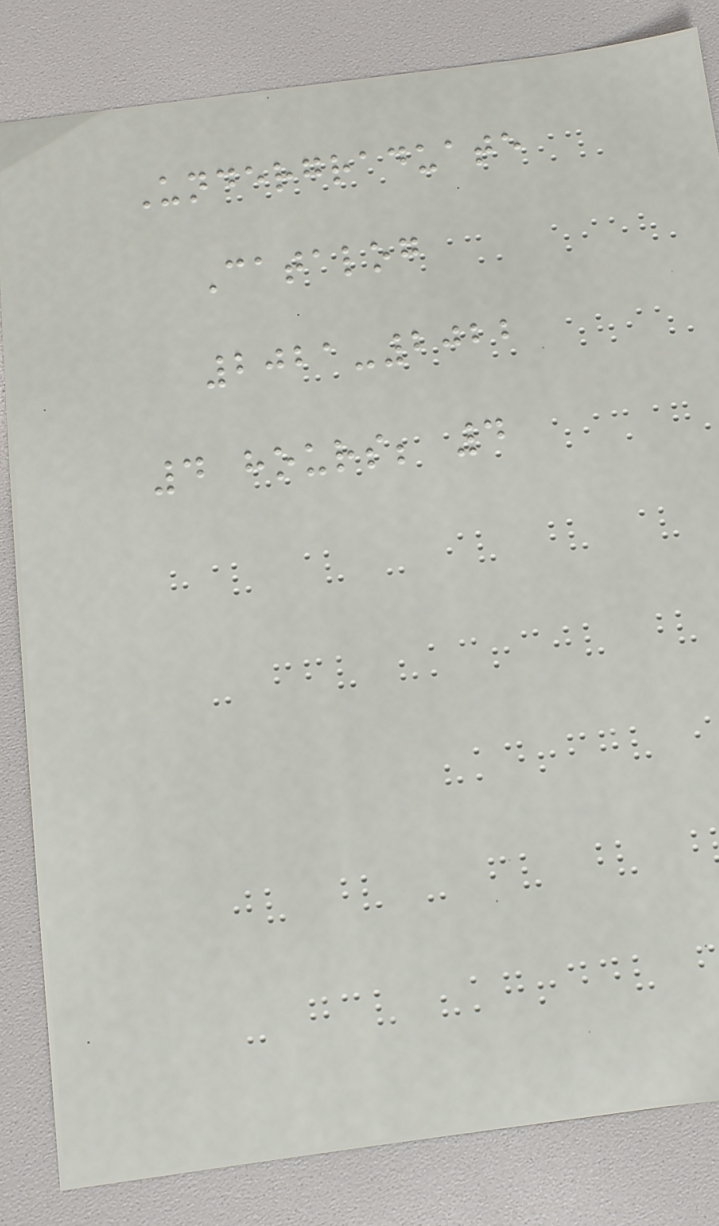Undergraduate
Catalog
2021-2022
4 hours; 4
